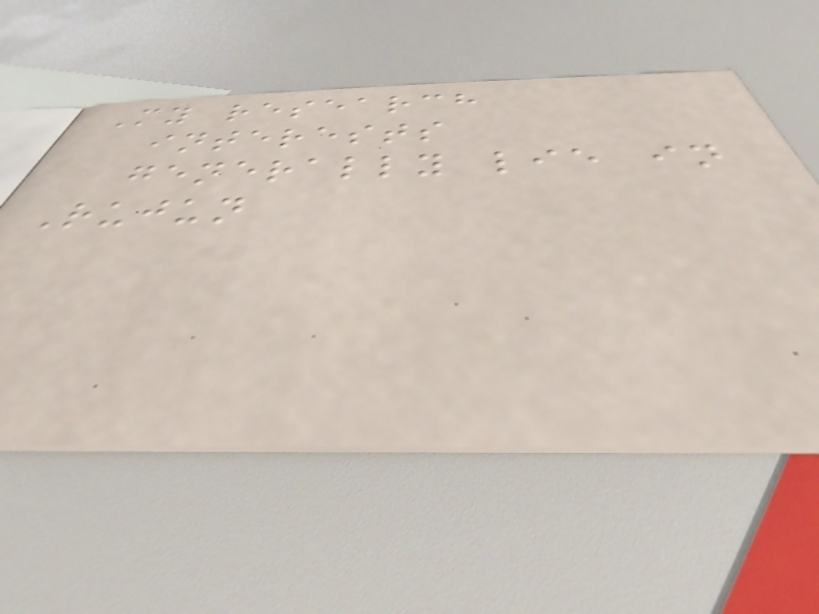My research
interests
generally lie in
Rujun
